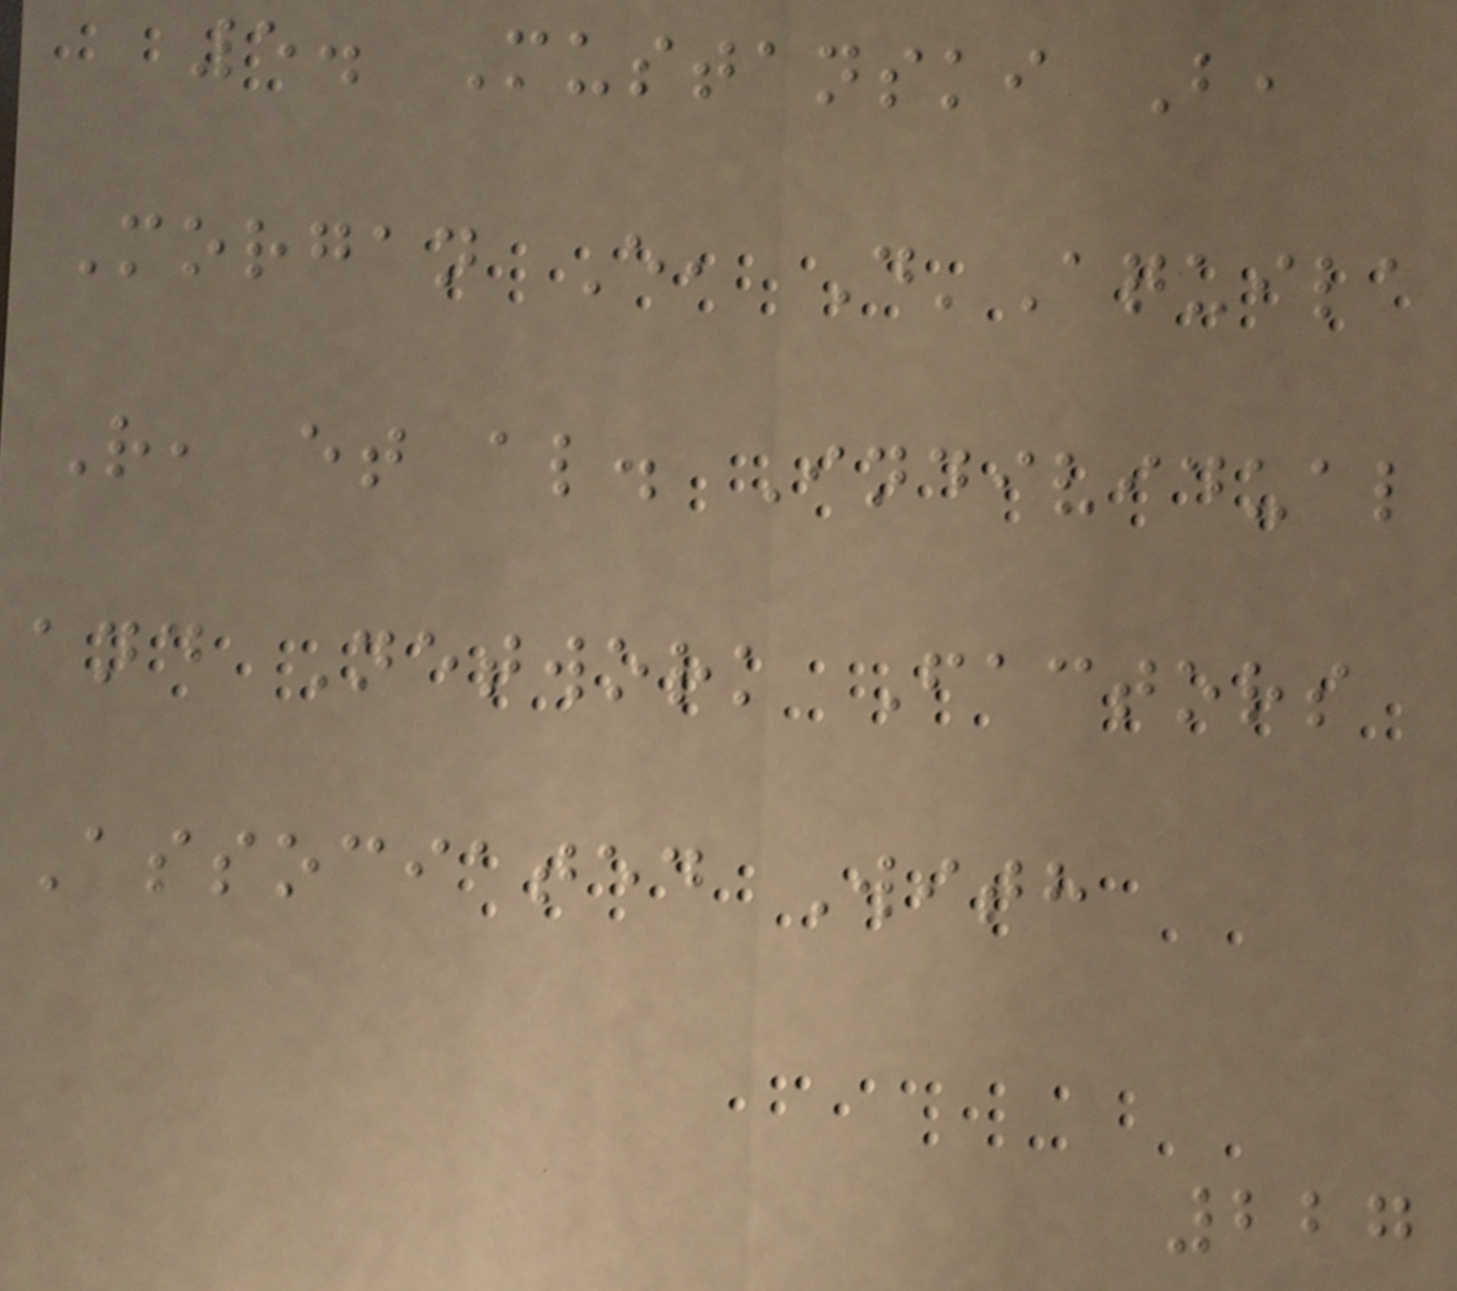5. Mustanski B,
Morgan E, D'Aquila
R, et al. Individual
and Network Factors
Associated With
227
